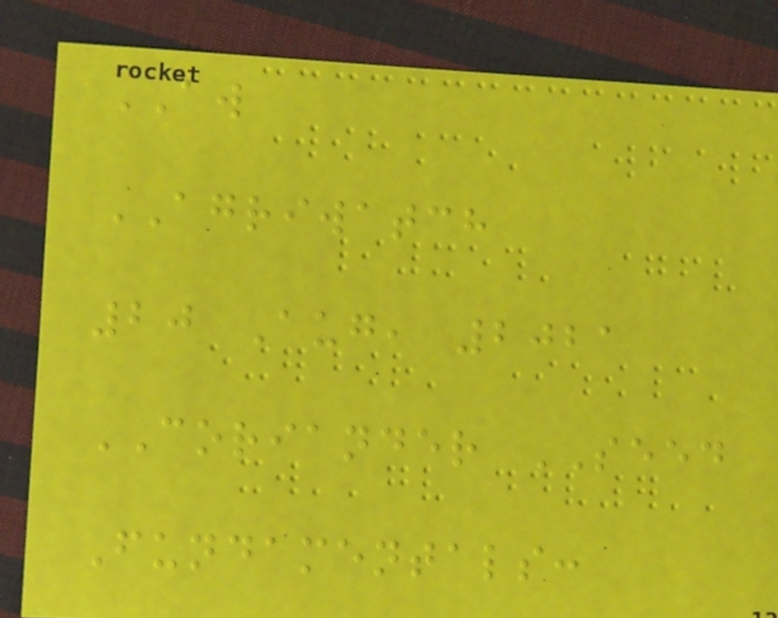AW
AGRIWATCH
20 Aug, 2021
CORIANDER SEED
Fundamentals:
